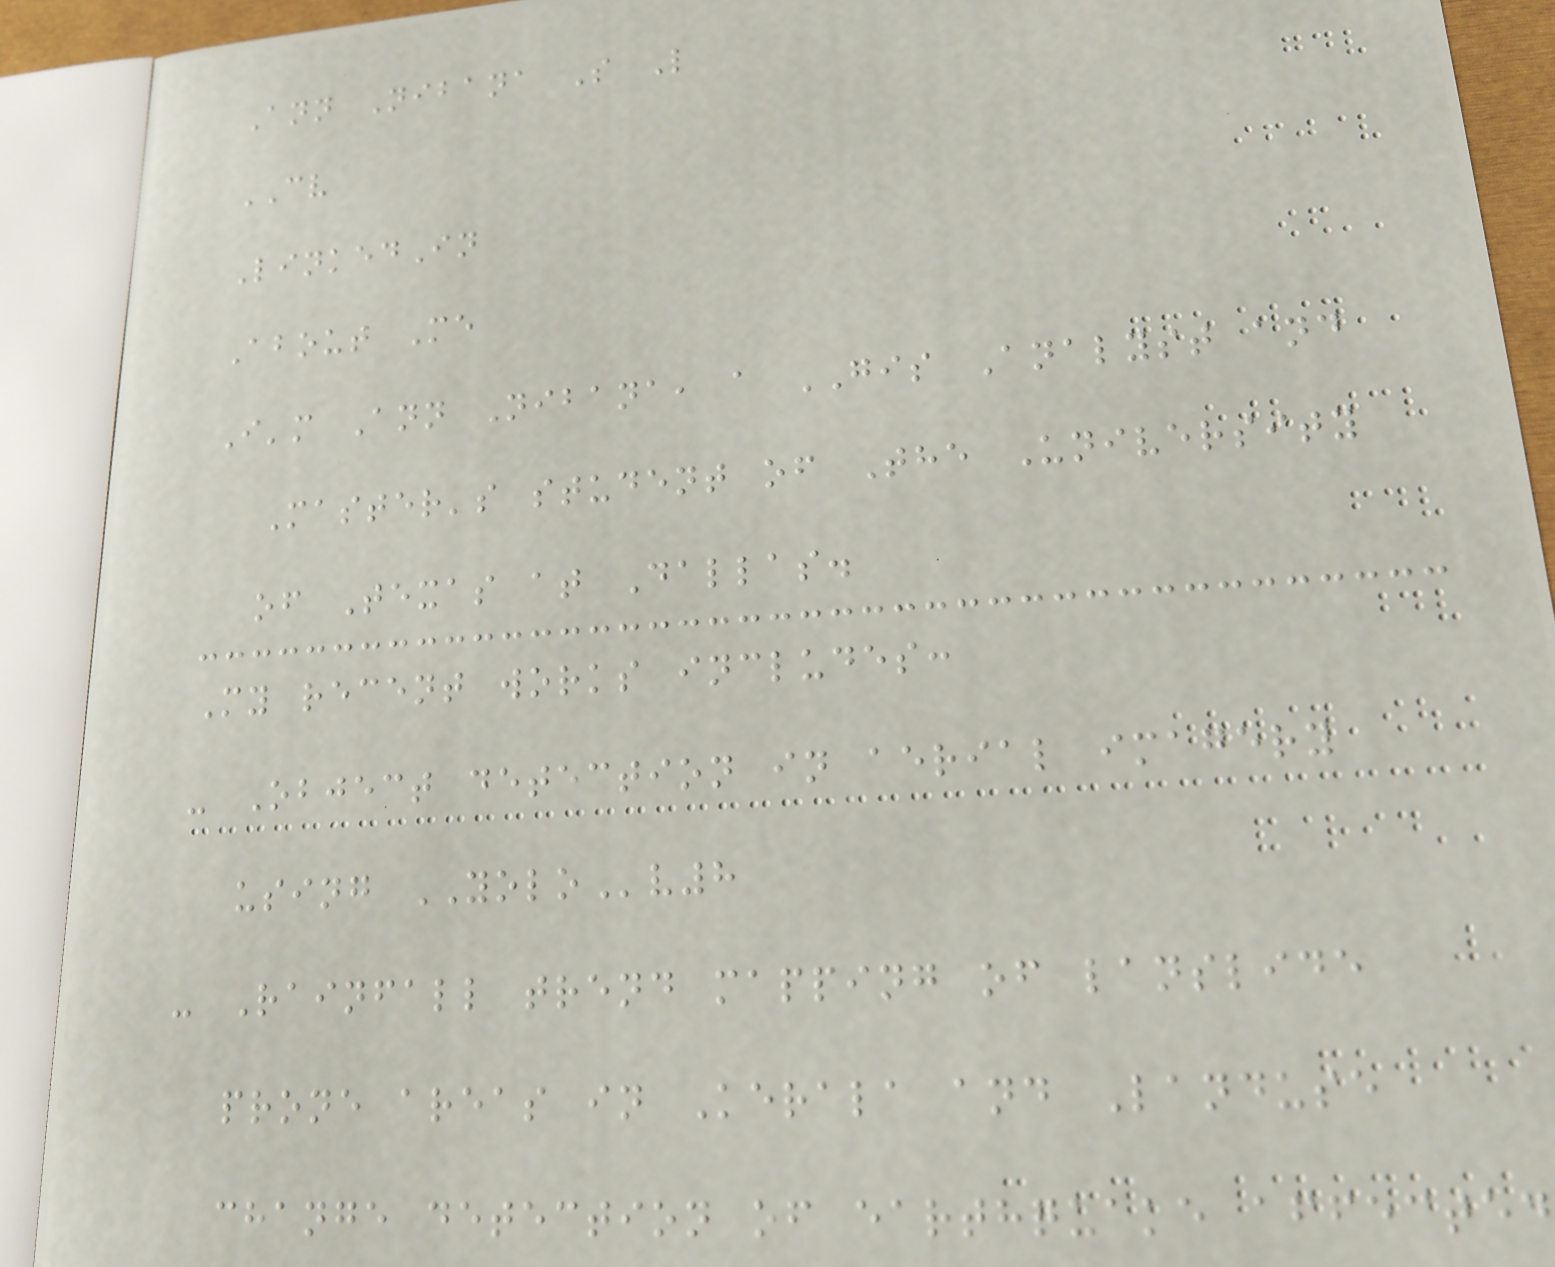Ann Nibana S L
CV
LinkedIn
About Me
I'm Ann Nibana, a GIS Analyst and
Master's student of The University
of Texas at Dallas.
My recent works includes:
- Object detection in aerial imagery
using YOLOv8
- Rainfall trend mapping of lanslide
prone areas in Kerala and Landuse
change detection of earthquake affected
